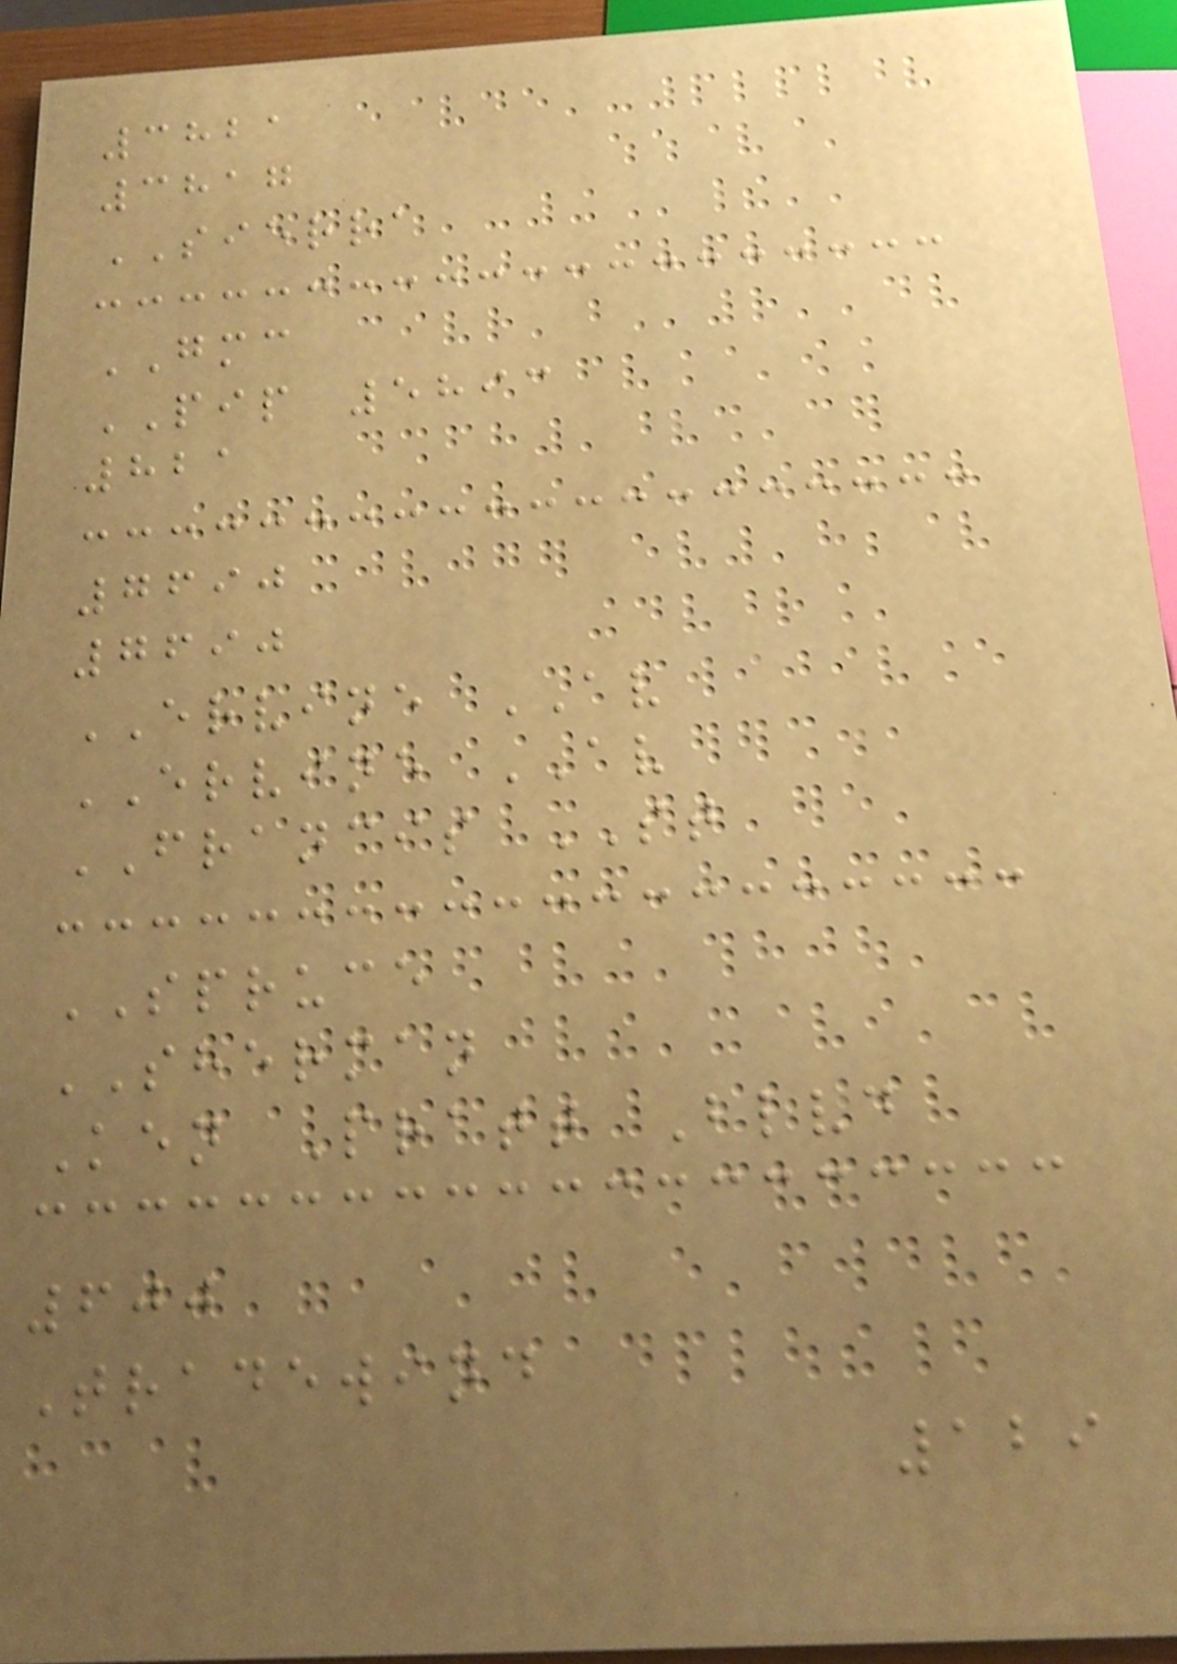3821
3817
SIERRA
GMC
PIP 5893
821
7690
7690
ERVINE AV
ERVINE AV
FRANCIS ST
SPRUCE
SHERMAN
Ken Pratt Blvd
600
Tradewind
129
